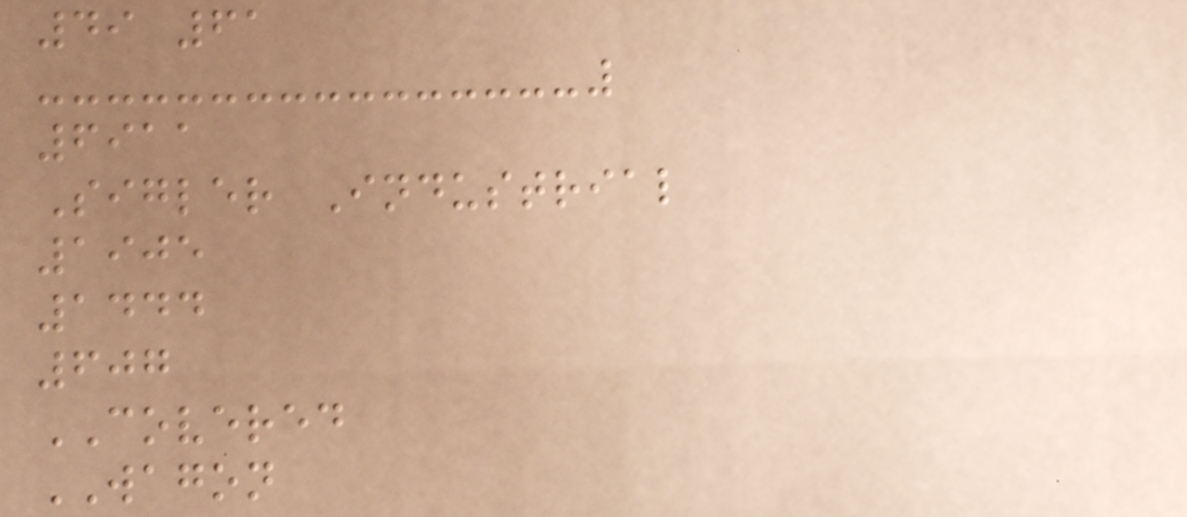49 61
6911
Sigler Industrial
1905
1444
607
COVERED
WAGON
